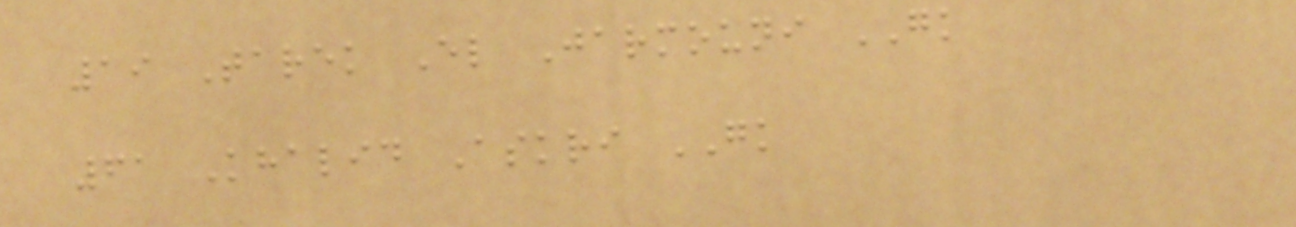19 Tarek El Jarmouni GK
61 Khalid Askri GK
